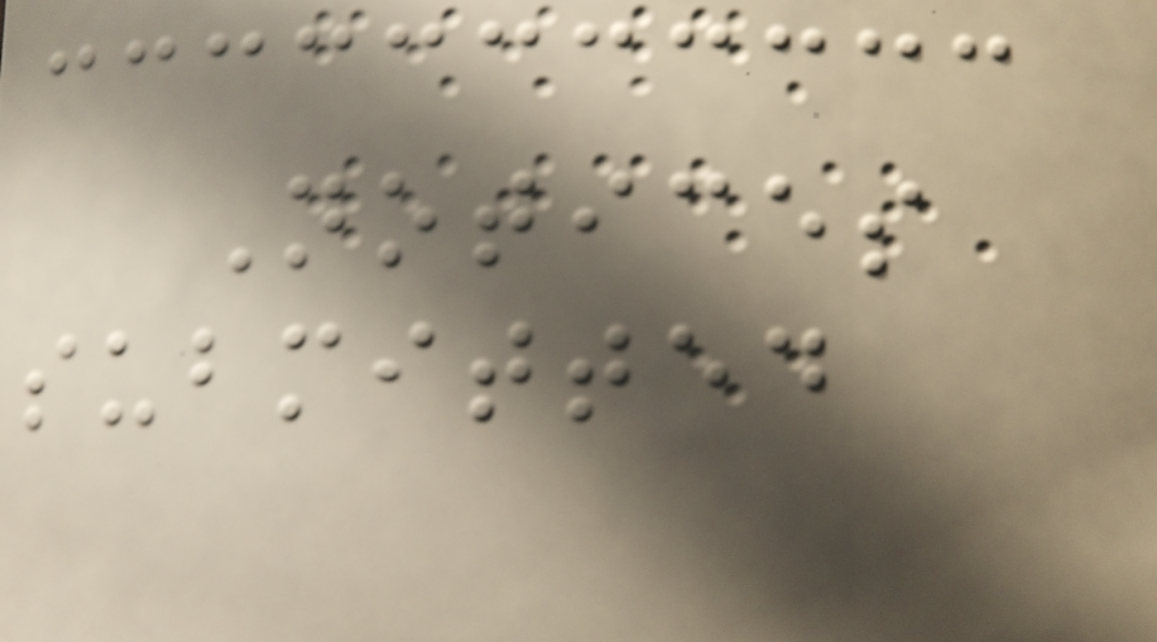Notices
submitted
